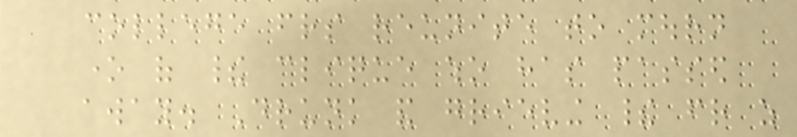college friends reunite to mourn
one of their clique who has passed
away. Drunk and grieving their friend as
